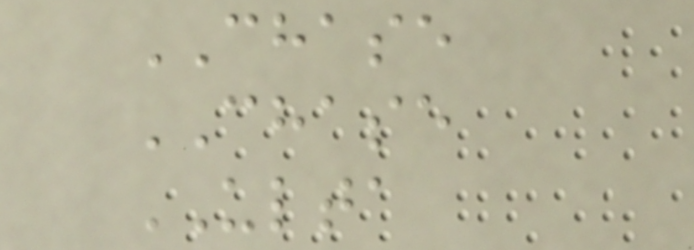CHASE
CHASE
ULTA
